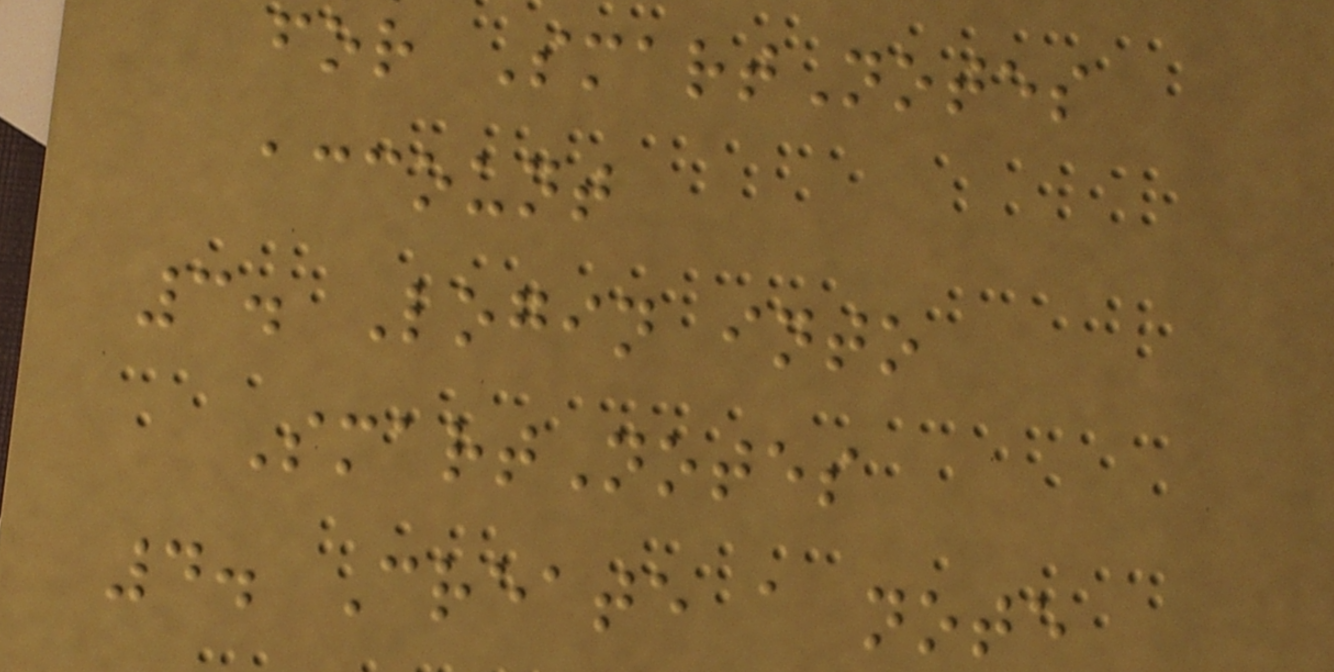for SmartNotes
account
3. Login into
SmartNotes
4. Create a note
